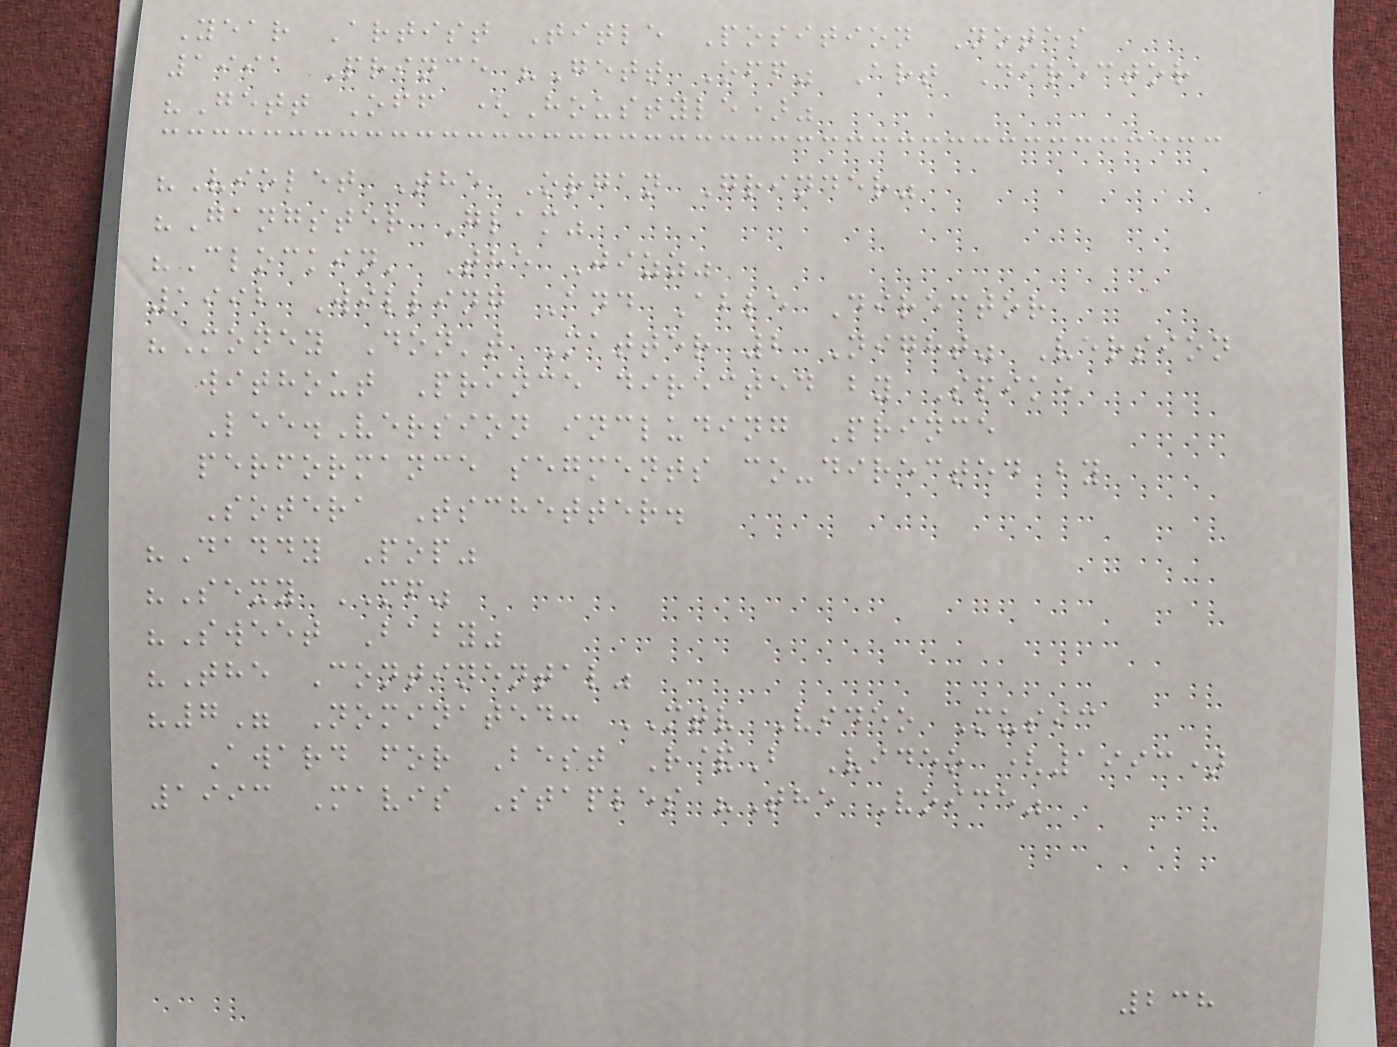Year Artist Title Position Notes
1991 Prince "Gett Off" Art Director
"Gett Off (Houstyle)"
"Violet The Organ Grinder"
"Gangster Glam"
"Clockin' The Jizz"
1992 Willing And Able Director
"Money Don't Matter 2 Night" Version
without Prince directed by Spike
Lee.Version including Prince
performance segments co-directed by
Sotera Tschetter.
"Daddy Pop"
"Sexy MF"
"Sweet Baby"
"The Continental"
"7" Nominated: MTV Video Music
Award for Best R&B Video (1993)
1993 Mavis Staples "The Voice"
238
